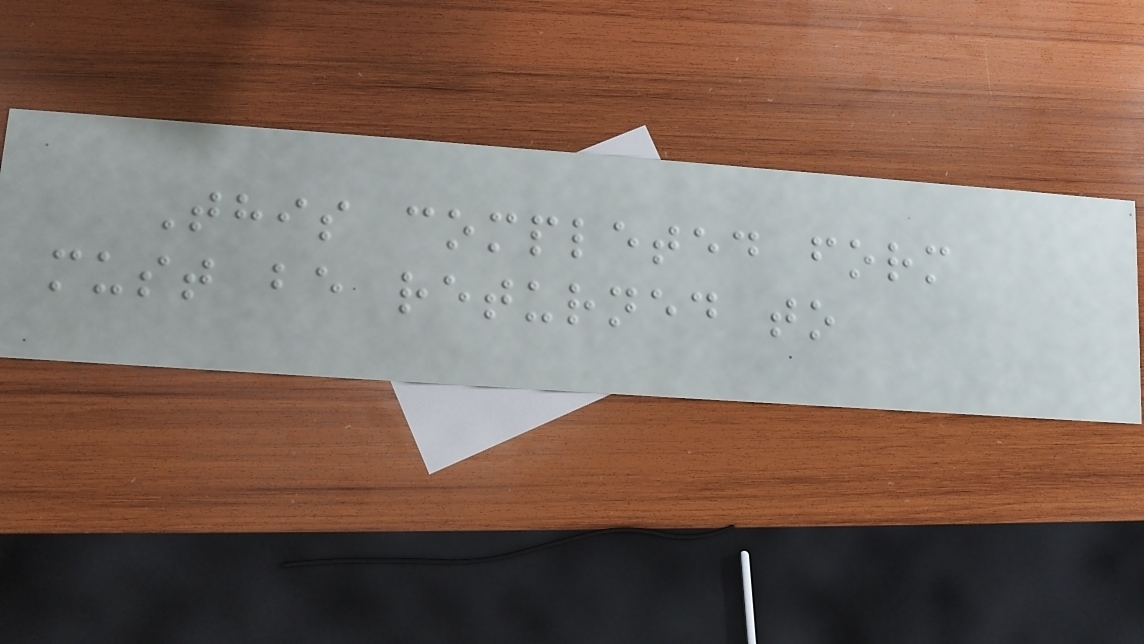This completed form
must be returned to
